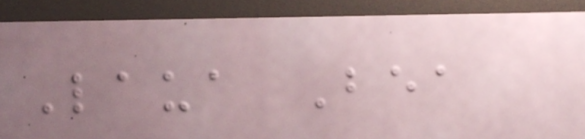Laua Bea
